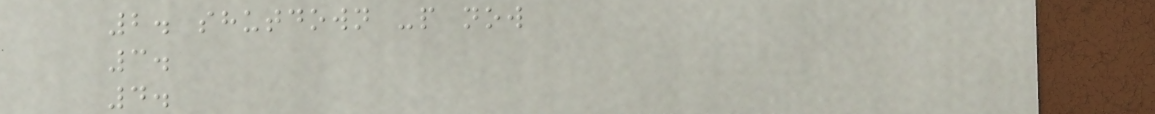2. shutdown -p now
3.
4.
